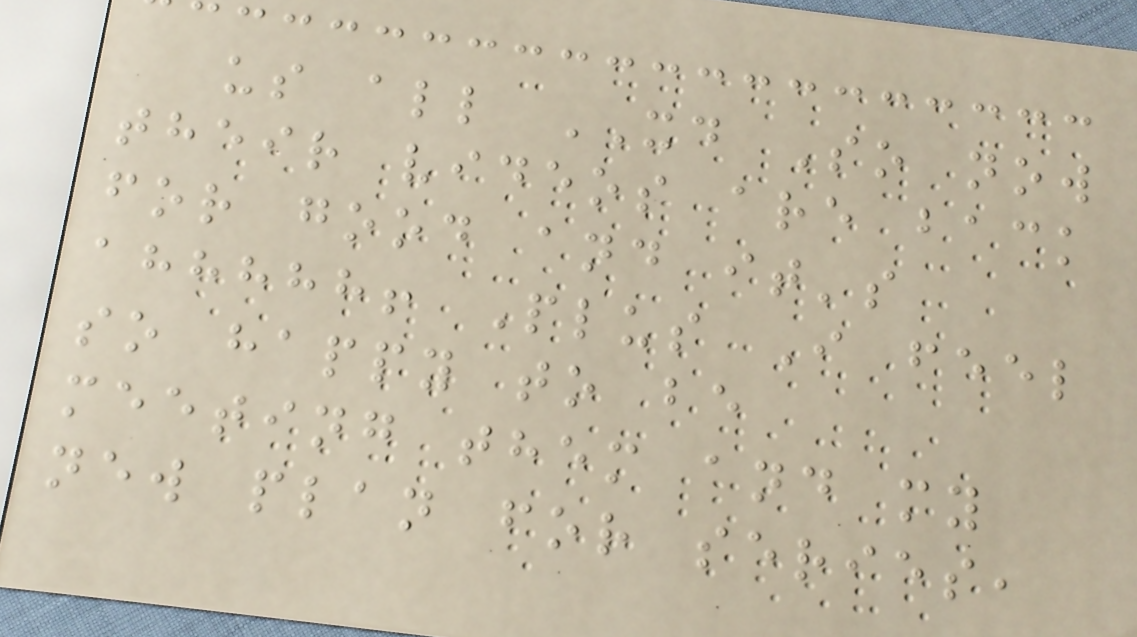us all XD So now
their videos are back
for good and it's
ahhhhh! Plus I feel
so happy to be
meeting them and my
new plan for series,
